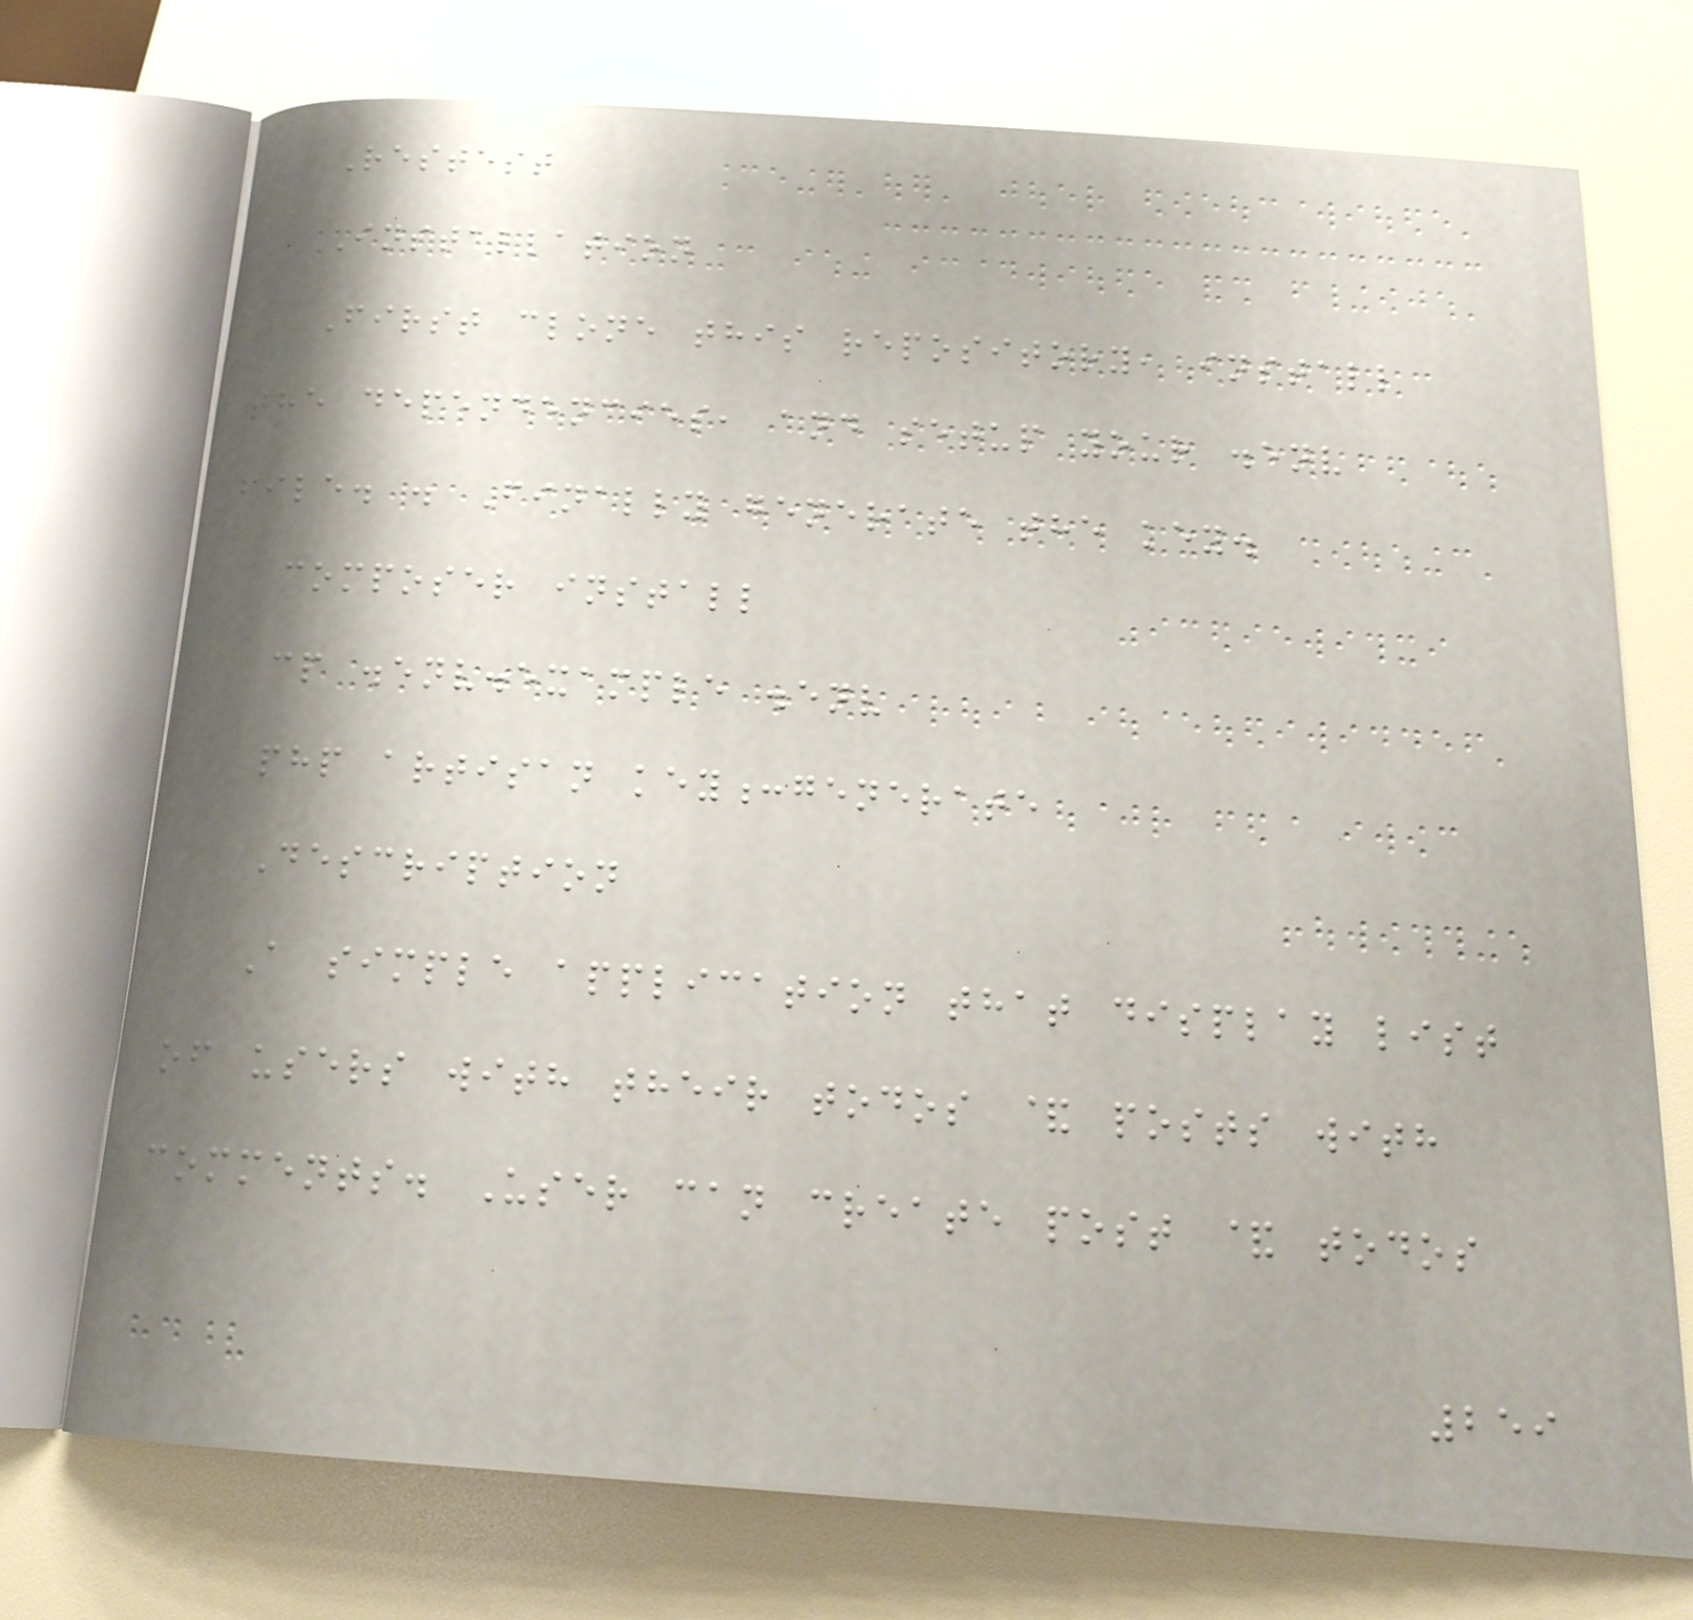Restest
Installation
First clone this repository, install
the dependencies, and setup your .env
file. . Finally generate the key.
composer install
cp .env.example .env
php artisan key:generate
Description
A simple application that display list
of users with their todos & posts with
comments. User can create post & todos
259
